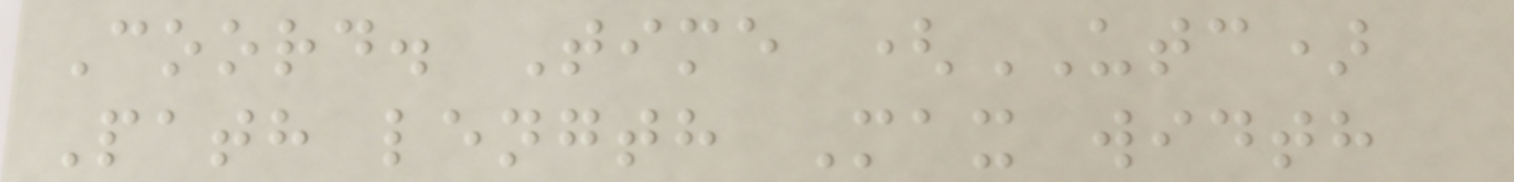Coord. Time (UTC)
Path length Max width
